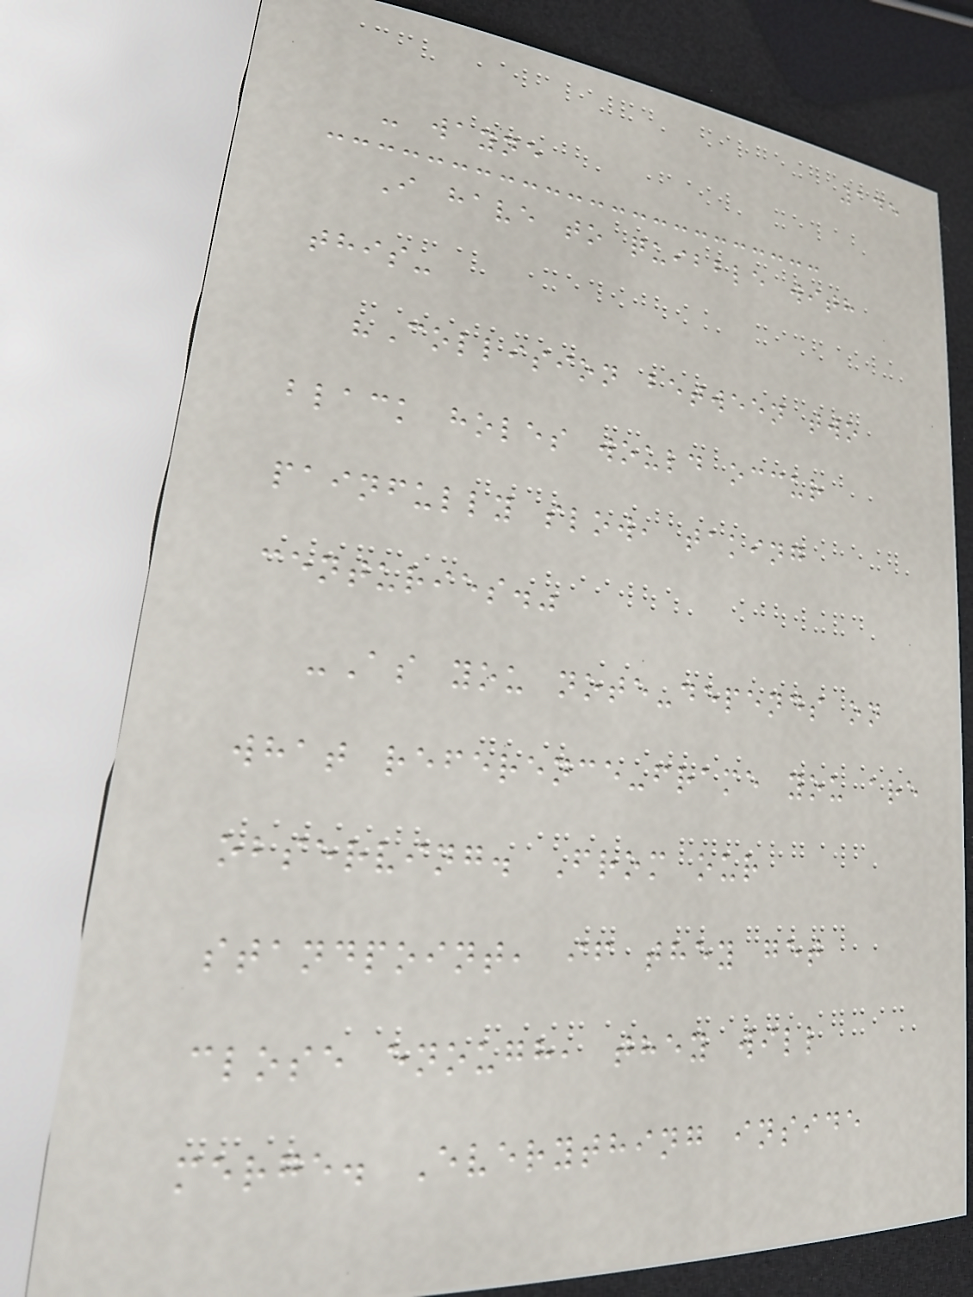145
- wayne
I have to quibble with
this-
"Collision between two
black holes would occur
painfully slow, taking
centuries."
-As you note-depends on
what reference-frame you are
observing. From our
standpoint, if they get
close enough, they will
merge. Everything inside
